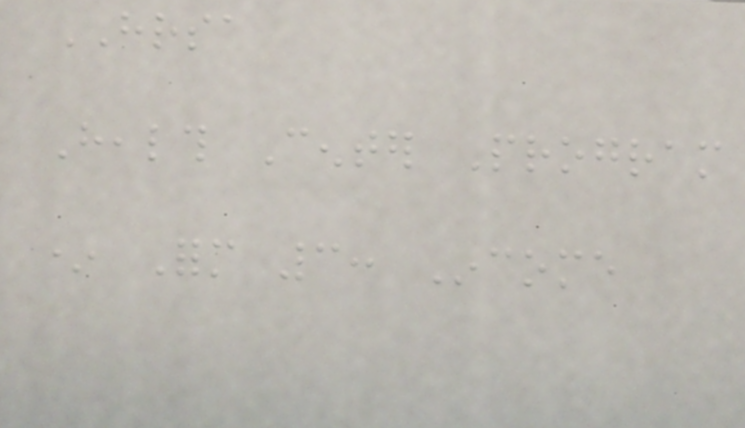HRSA
Health Center Program
* Form 3: Income
